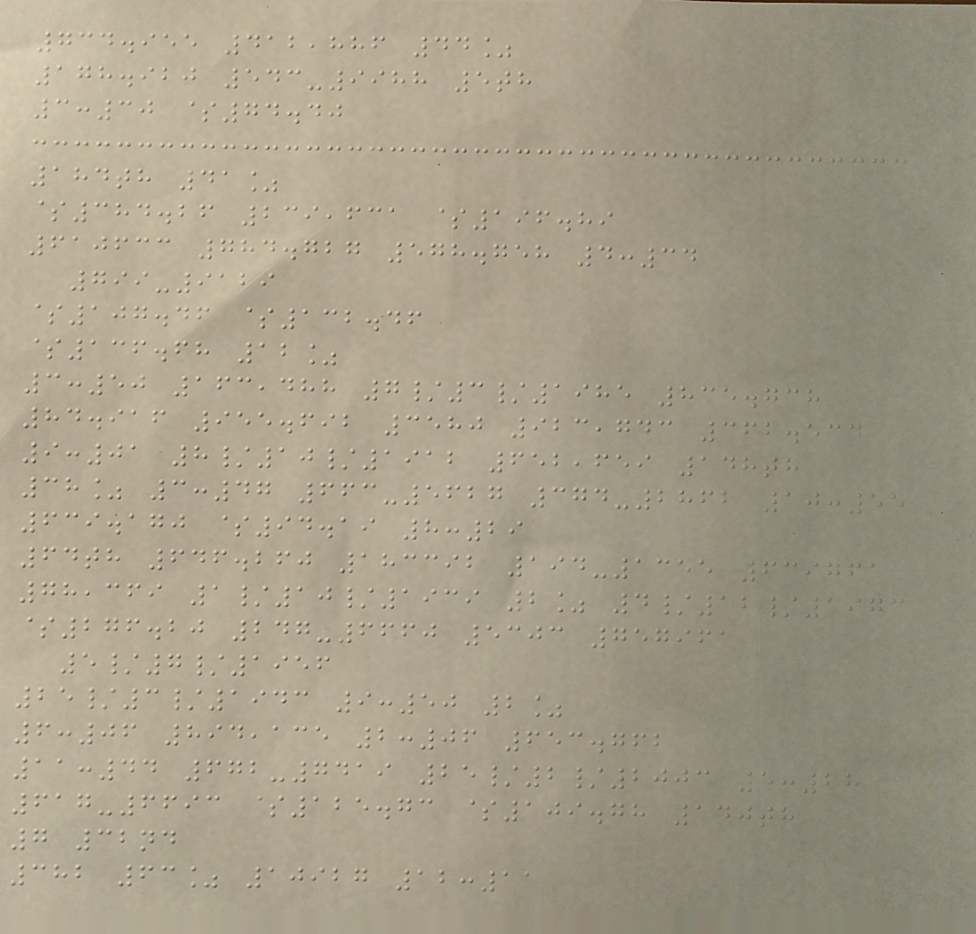734.955 412,886 44%
178.920 543-9988 5th
3:30 $74.40
184th 41%
$384.26 239,631 $196.89
610633 784.727 578.758 4:34
799-9129
$107.46 $132.46
$136.68 12%
3:50 163,488 7/3/1985 835.738
84.916 955.692 3580 923,743 362.534
9:01 8/10/1912 652,659 148th
38% 3:47 663-5627 374-2862 10:55
639.170 $94.19 8:29
64th 646.260 183392 194-1355 639761
78,369 1/10/1939 2% 4/12/1973
$276.20 247-6660 5303 757961
5/7/1956
25/3/1943 9:50 2%
6:06 894,135 2:06 653.762
11:44 672-7419 25/2/2003 5:28
617-6693 $125.73 $109.78 140th
7 32nd
382 63% 10927 12:11
